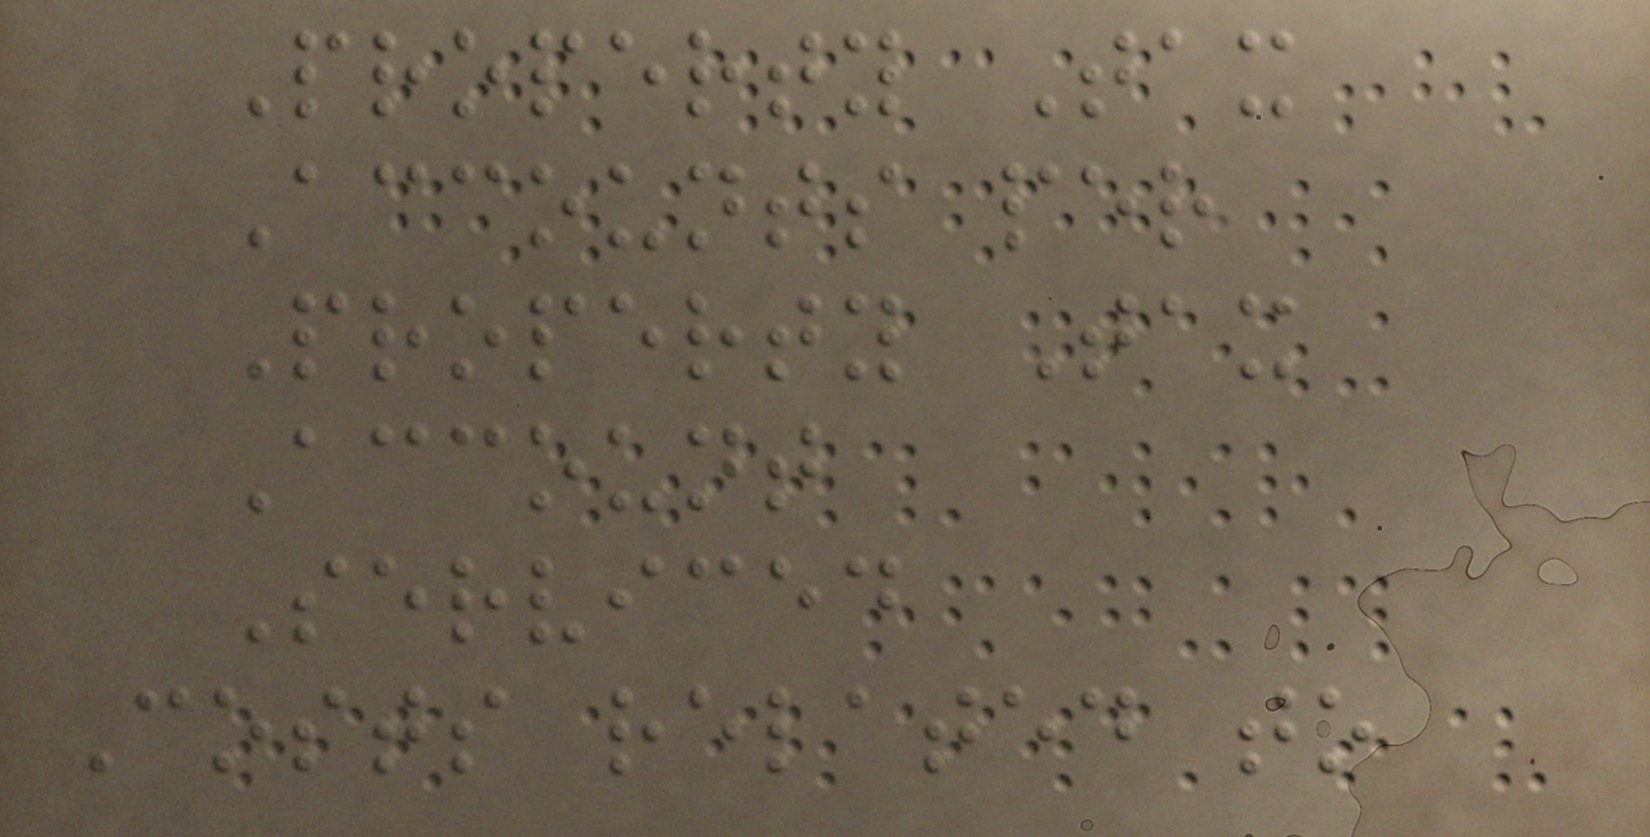Property Tax
Accounts per
Property Tax
Account
Serviced
Costs related to
